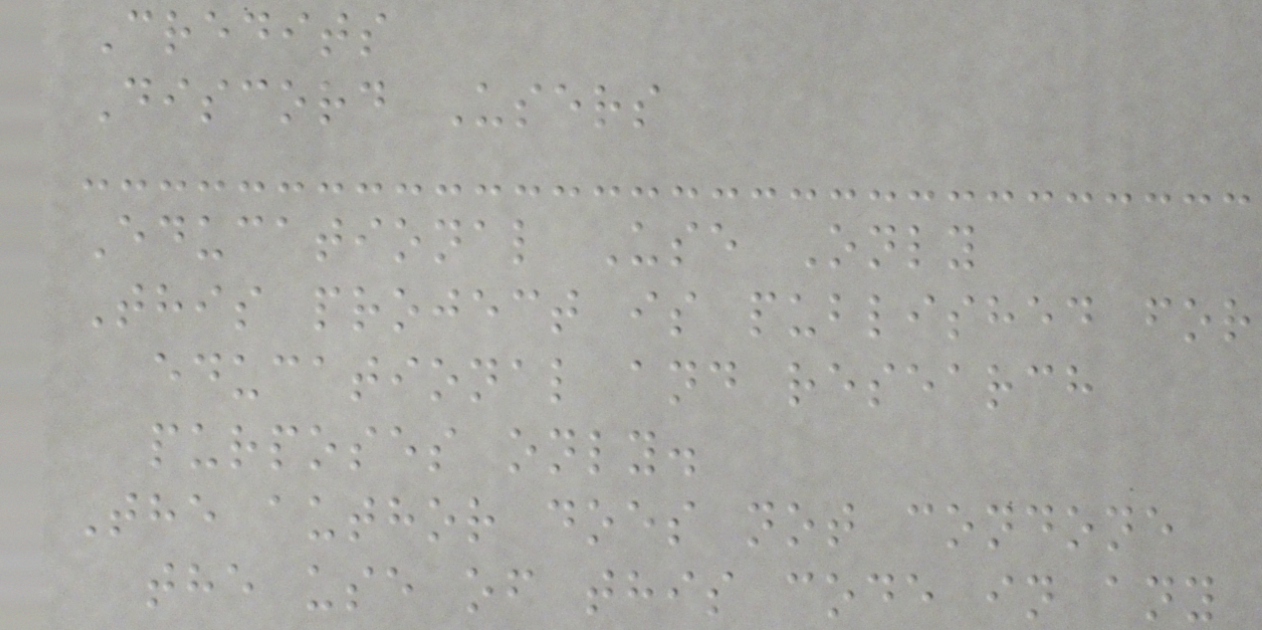Credits
Discord Users
Educational Use Only
This project is published for
educational and research
purposes only.
The author does not condone
the use of this code in any
